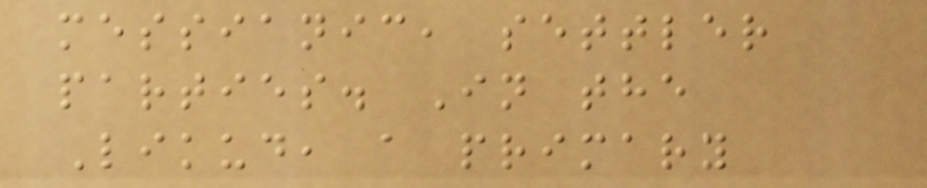messianic, settler
parties. In the
Likud, a primary
